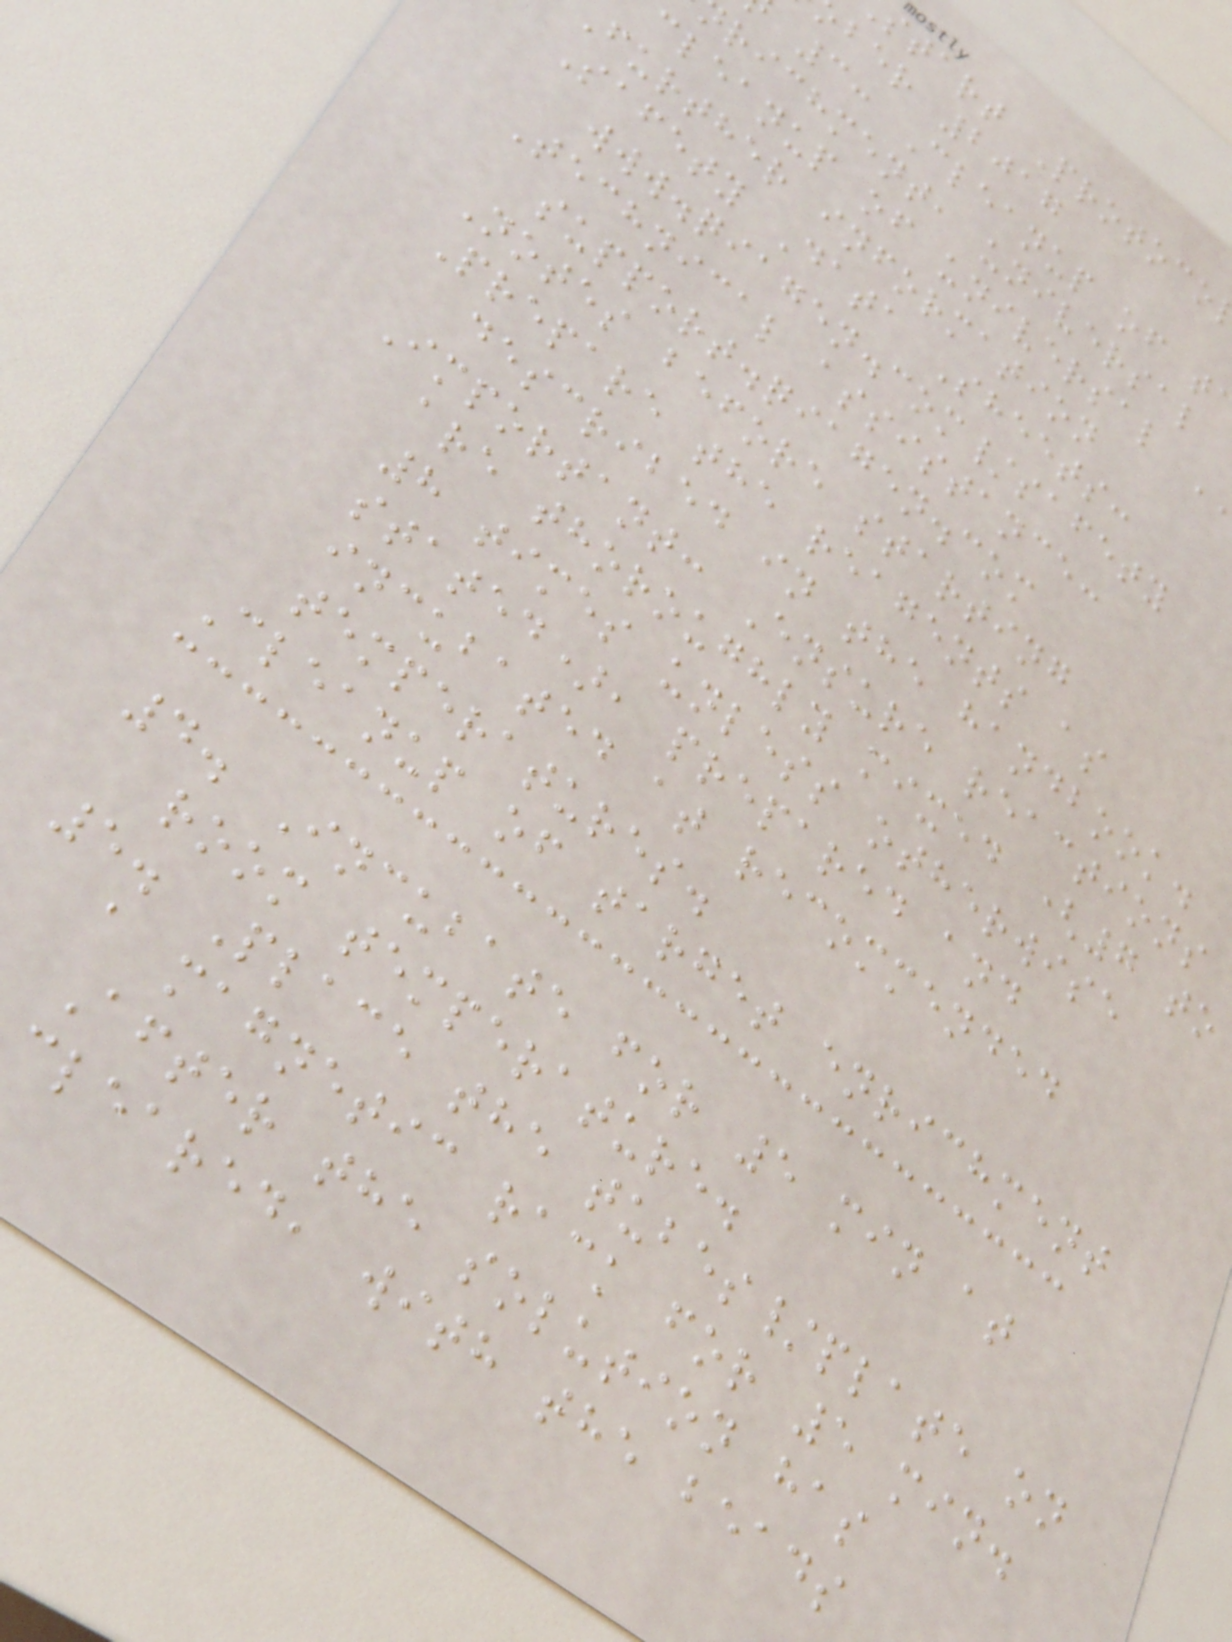start Protoco
ber 2017
3: Cleanup of t
richment, universal
cleanup of universal
further information
Safety Data Sheets:
www.qiagen.com/safety
Technical assistance:
support.qiagen.com
Notes before starting
Prepare the reagents as
described in the handbook.
Important: Ensure reactions
are thoroughly mixed (7 to
8 times unless otherwise
stated), prepared and
incubated at recommended
temperatures.
Cleanup of target enrichment
4. Incubate for 5 min at
room temperature.
5. Place the tubes/plate on
a magnetic rack for 5 min.
After the solution has
cleared, with the beads
